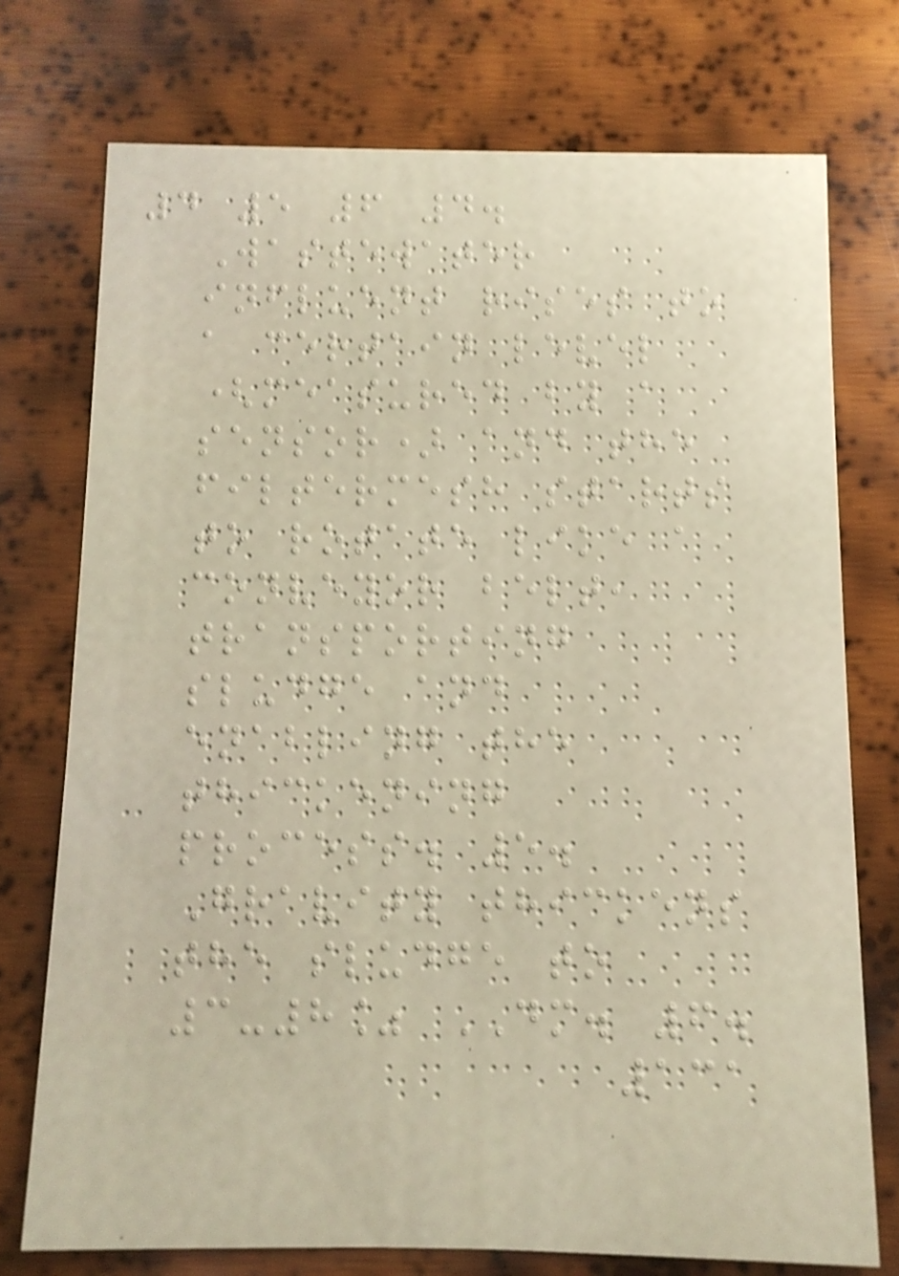4 5 6 4.
Wastewater
influent rises to
a certain level
(measured by a
sensor) and the
filtermesh starts
to rotate like a
conveyor belt,
transporting
sludge and
enabling the
thickening
process. 5.
Gravity thickens
the sludge to
3-8% DM. 6.
131
